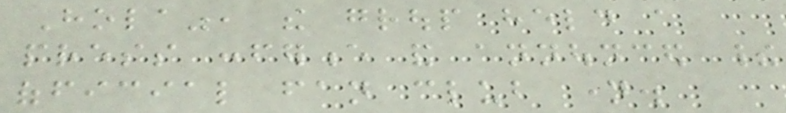Hola", the group held a
press conference and announced their
official fan club name.
